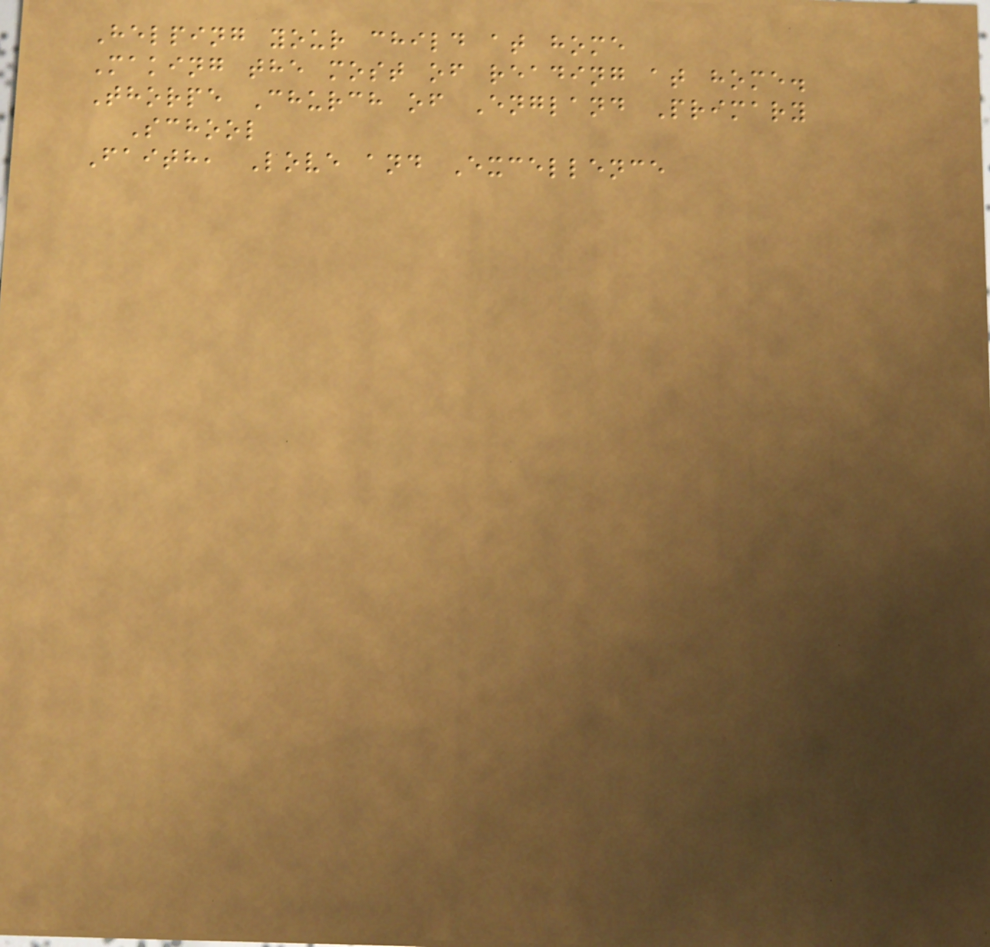Helping your child at home
Making the most of reading at home.
Thorpe Church of England Primary
School
Faith, Love and Excellence
